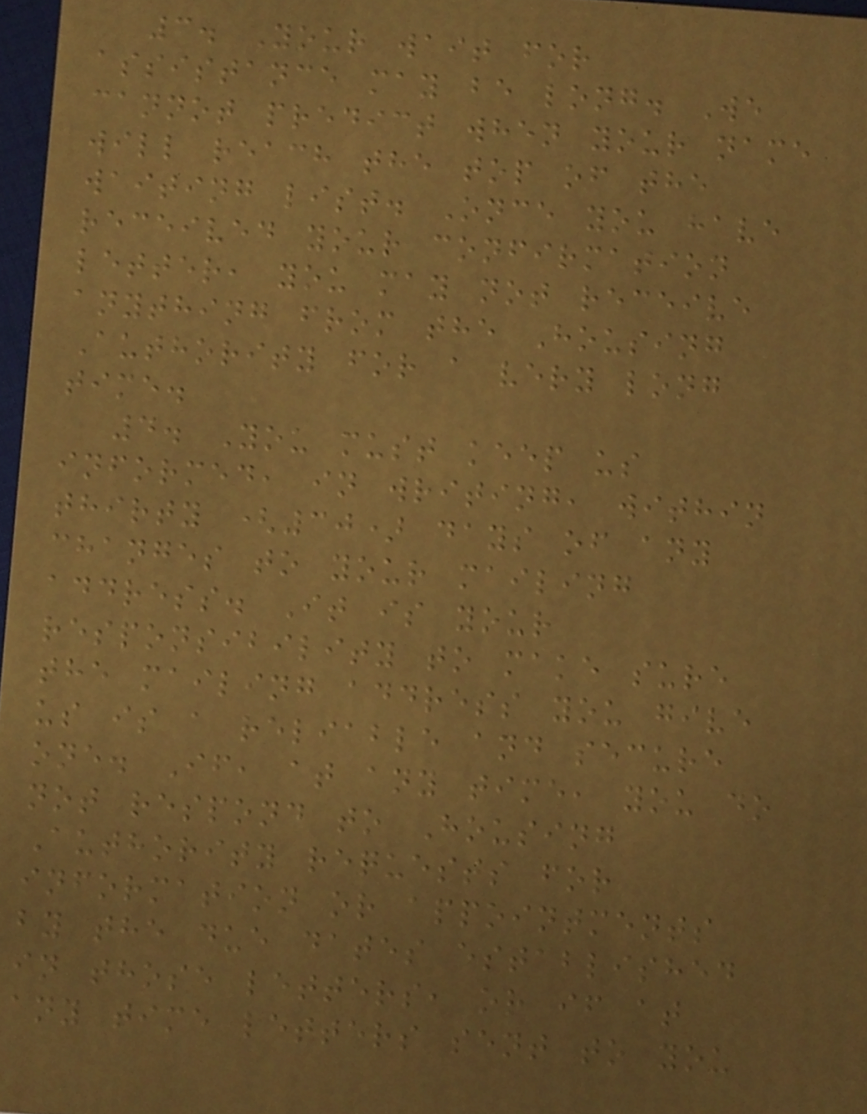3. Your wait for
assistance may be long. We
cannot predict when your name
will reach the top of the
waiting list. Once you have
received your confirmation
letter, you may not receive
anything from the Housing
Authority for a very long
time.
4. You must keep us
informed, in writing, within
thirty (30) days of any
changes to your mailing
address. It is your
responsibility to make sure
the mailing address you give
us is a reliable and secure
one. If, at any time, you do
not respond to Housing
Authority requests for
information or appointments
by the due dates established
in those letters, or if at
any time letters sent to you
